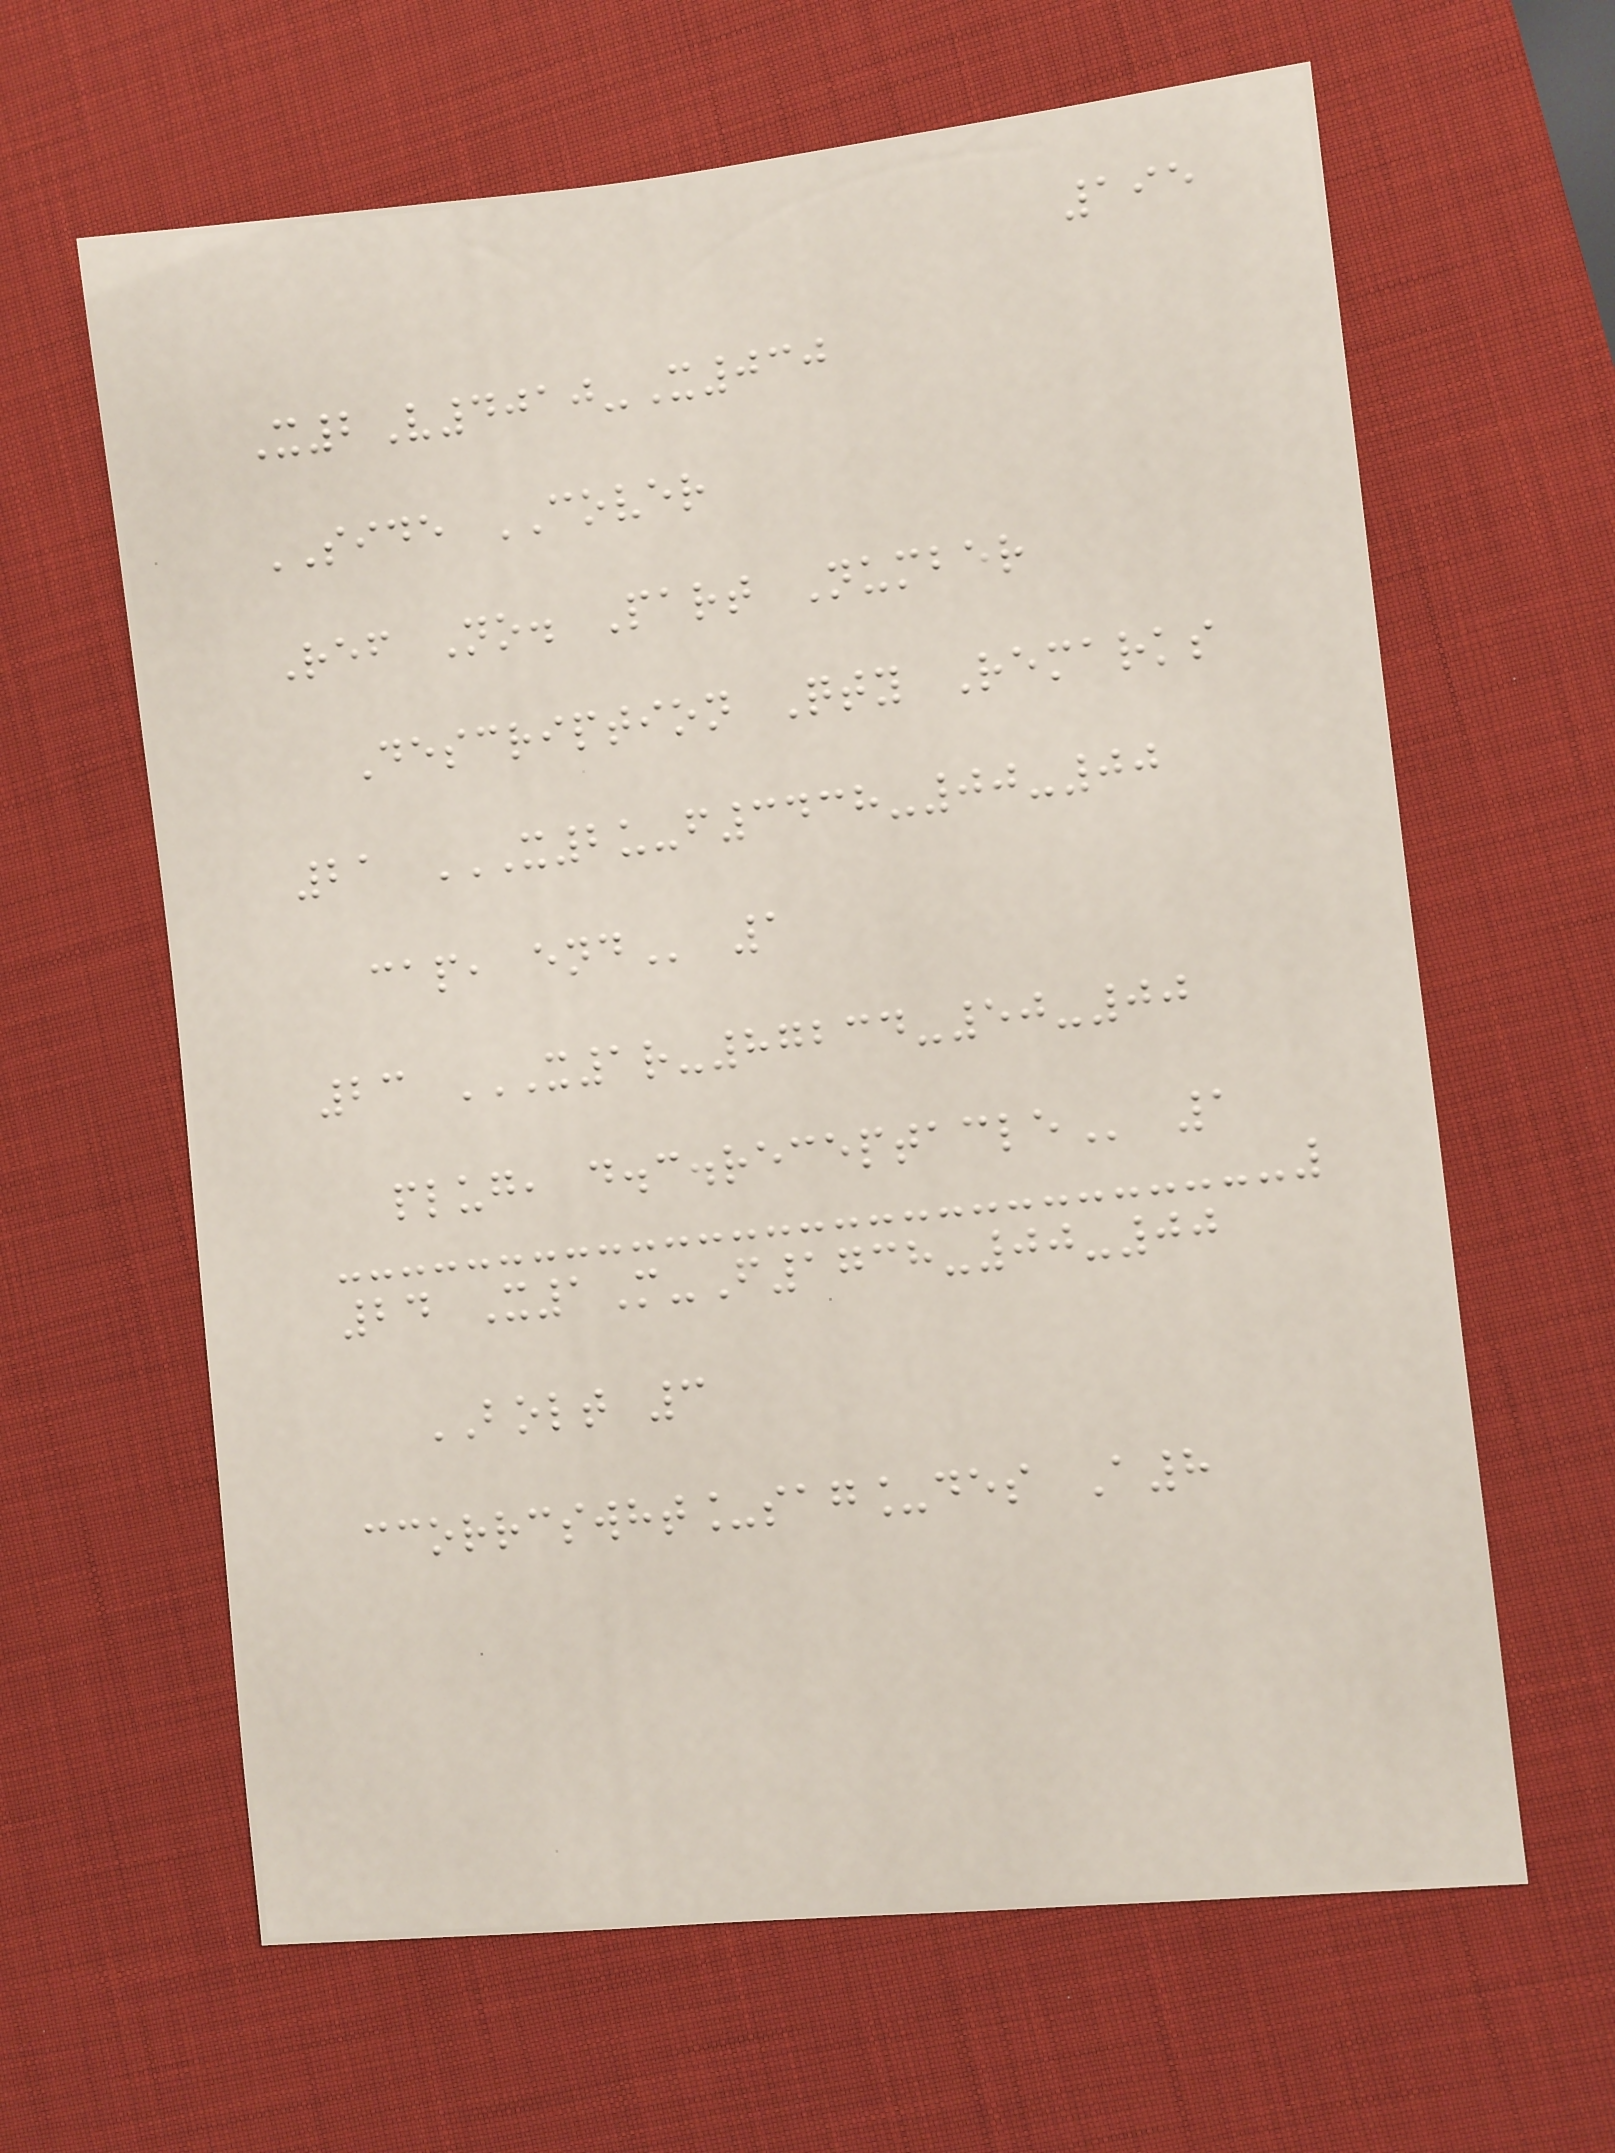195
X2V4010-X030
SIDE COVER
Ref No. Part Number
Description Qty Remarks
21 X2U-F3438-00-00
CAP, END 1
23 X1R-87234-50-00
PLUG, D.C.RECEPTACLE 1
24 X1M-F1738-00-00
BOLT 3
ccorrcswht_sag_des A8
